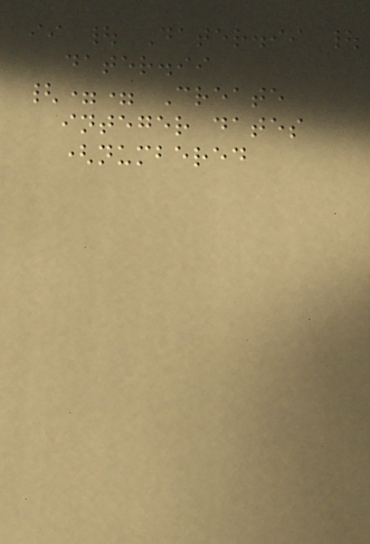ii | Dater.ii |
dater.ii
{== Create
integer dates
(numbered
